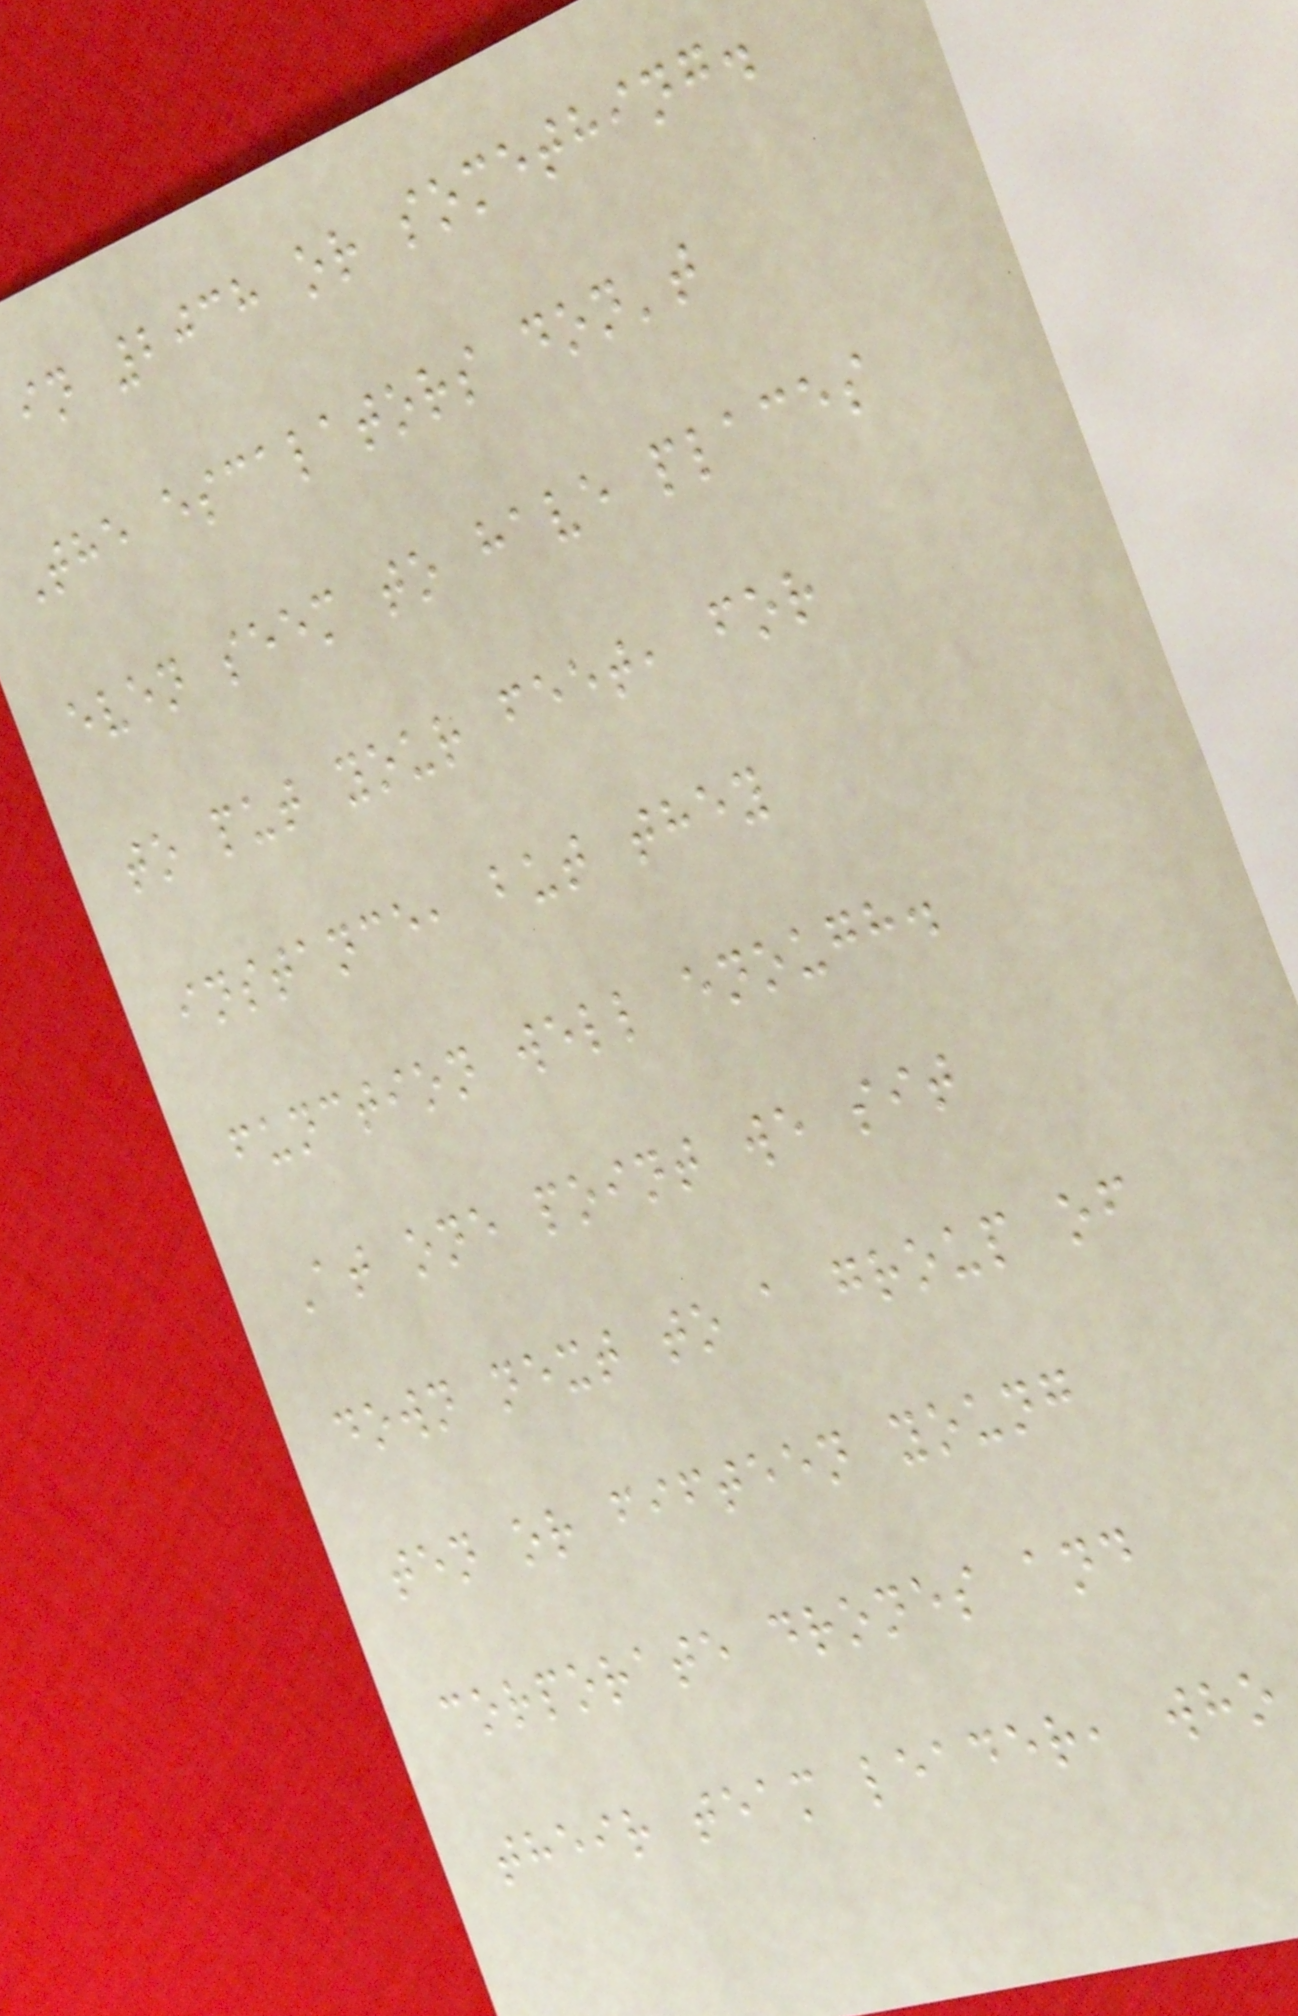in 2038 or something.
The escalators don't
even seem to have places
to put your feet, for
instance, but they
function well enough.
At one point we sit
down next to a group of
ten or fifteen young
corporate drones and
their team leader, who
